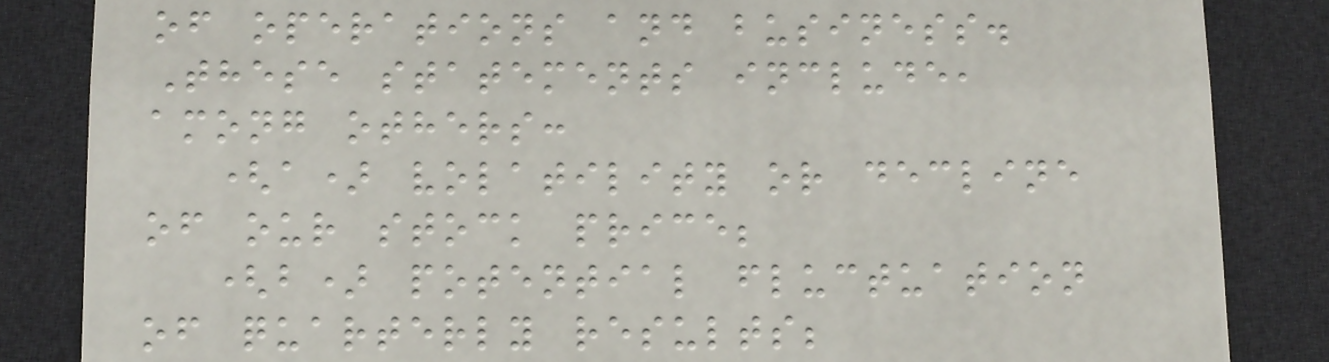of operations and business.
These statements include,
among others:
(a) volatility or decline
of our stock price;
(b) potential fluctuation
of quarterly results;
